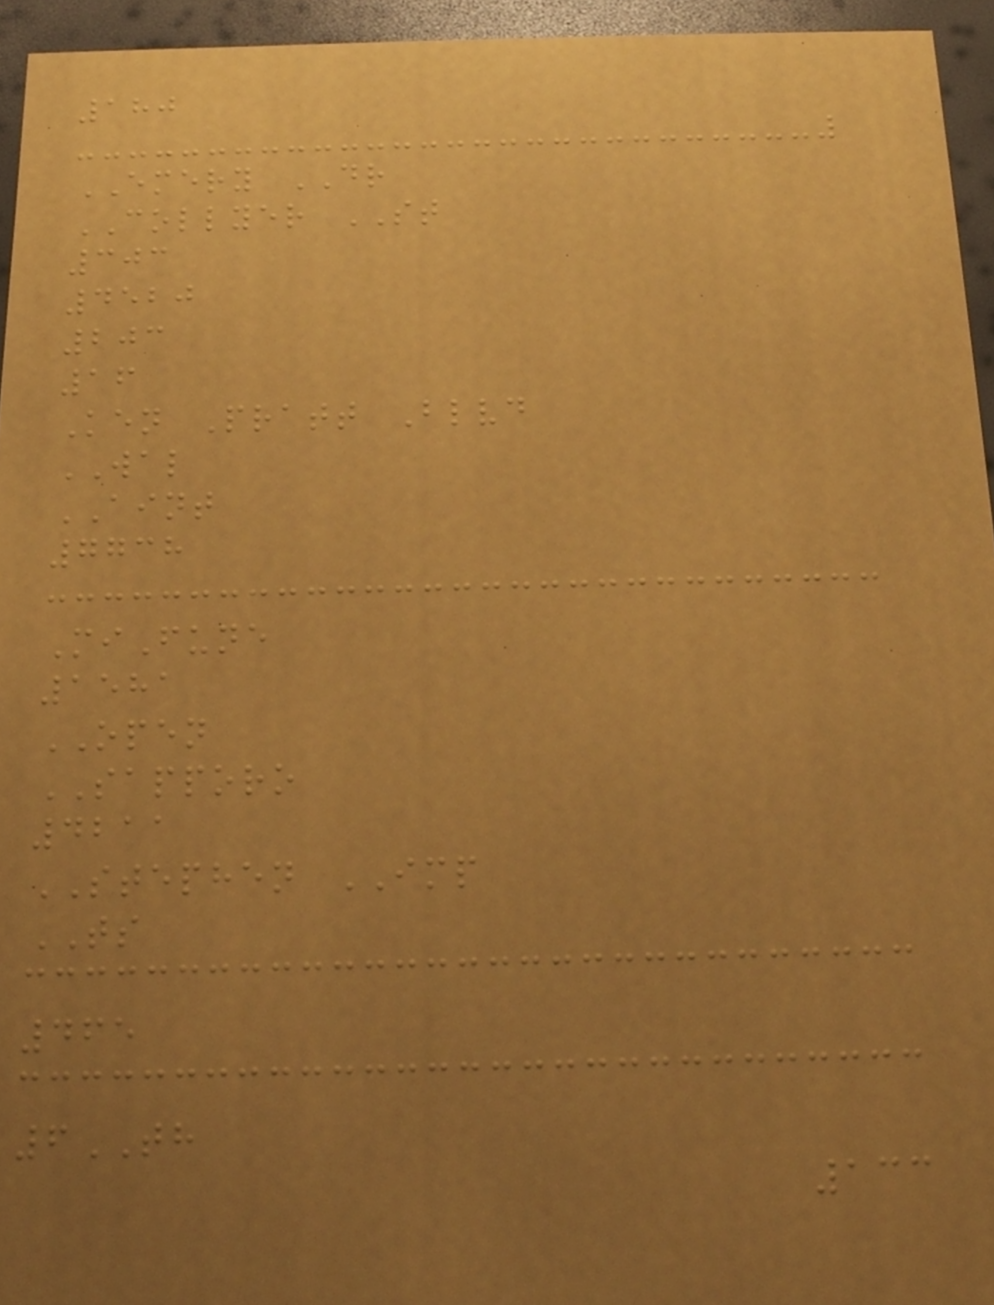180
EMERY DR
COLLYER ST
303
4520
203
16
Ken Pratt Blvd
WAL
AINT
7738
MiFune
1581
OPEN
SAPPORO
4211
STEPHEN IMP
TS
465
6TH
133
